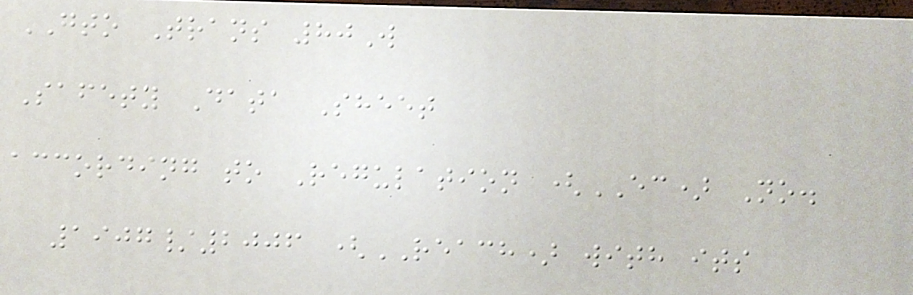GTO Trans 80W
Safety Data Sheet
according to Regulation (EC) No.
1907/2006 (REACH) with its
